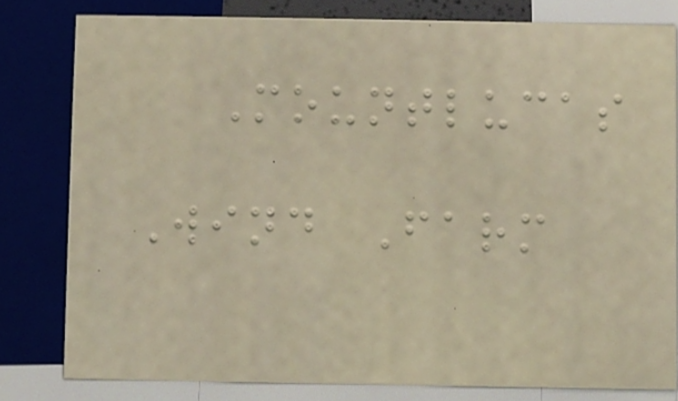Mountlucas
Wind Farm
